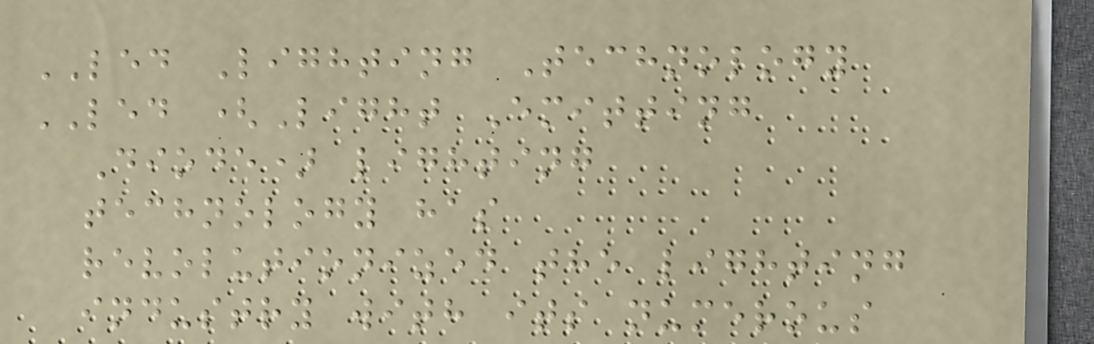LED Lighting Technology
LED (Light Emitting
Diode) lighting
technology has
revolutionized the lighting
industry with its numerous
